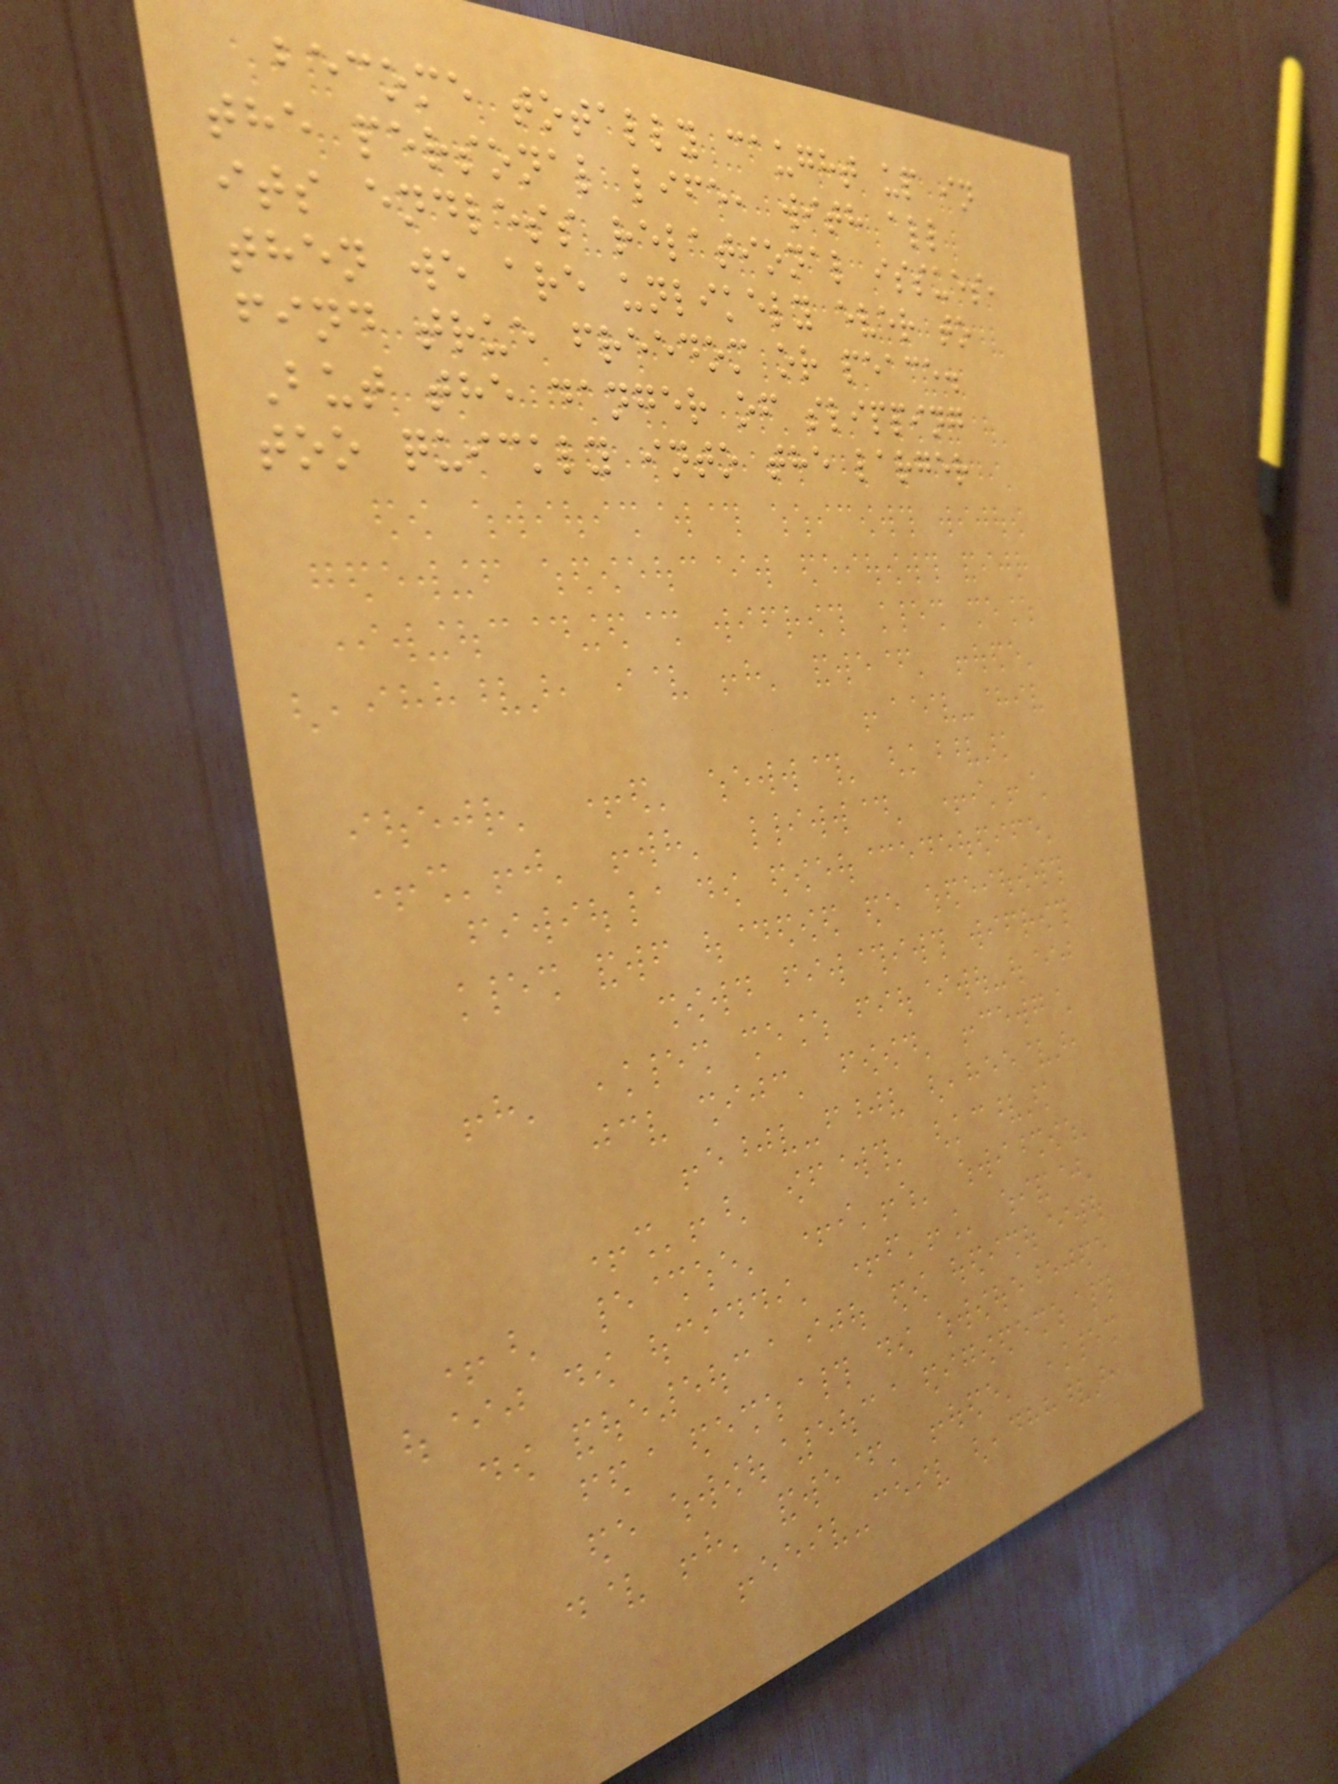become totally caught up in
the personal life, with all
its endless relational issues,
then we are unlikely ever to
find true freedom or peace.
But the danger of slipping
too quickly into the larger
